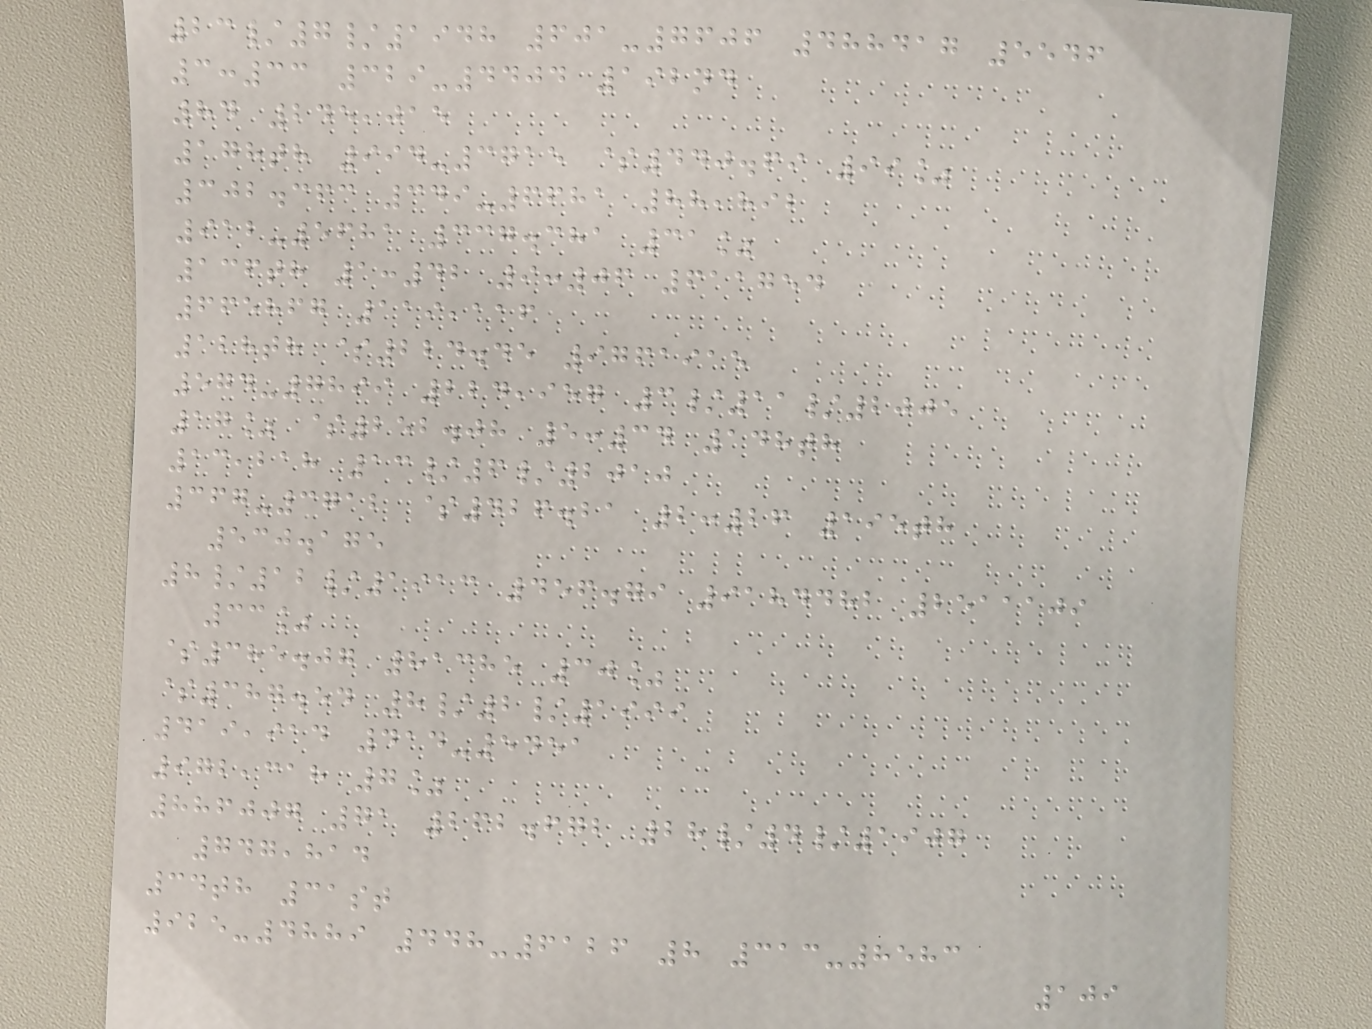23/7/1948 601-7606 488417 5546
3:33 329-4404 192nd
84 245,015
178th 994-3715 $440.69 99%
302.363 349-6681 88,892
912-5681 337.381 31%
136th 1:42 9:06 611754
665867 119,116
128th $224.45 9761915
574-7899 224,957 3/11/2005
17% $252.08 5:34 148th
13,218 13/6/2010
367-3712 $426.21 2:26 195th
530.175
8/12/1913 456.79 9184482 2511109
33%
$385.07 81385 30%
$387.54 8/2/1999
419,914 414-5451
972,318 7%
886007 71 262.672 28/4/1907
747,814
34th 31st
925-4889 448-6126 8 313-8583
109
